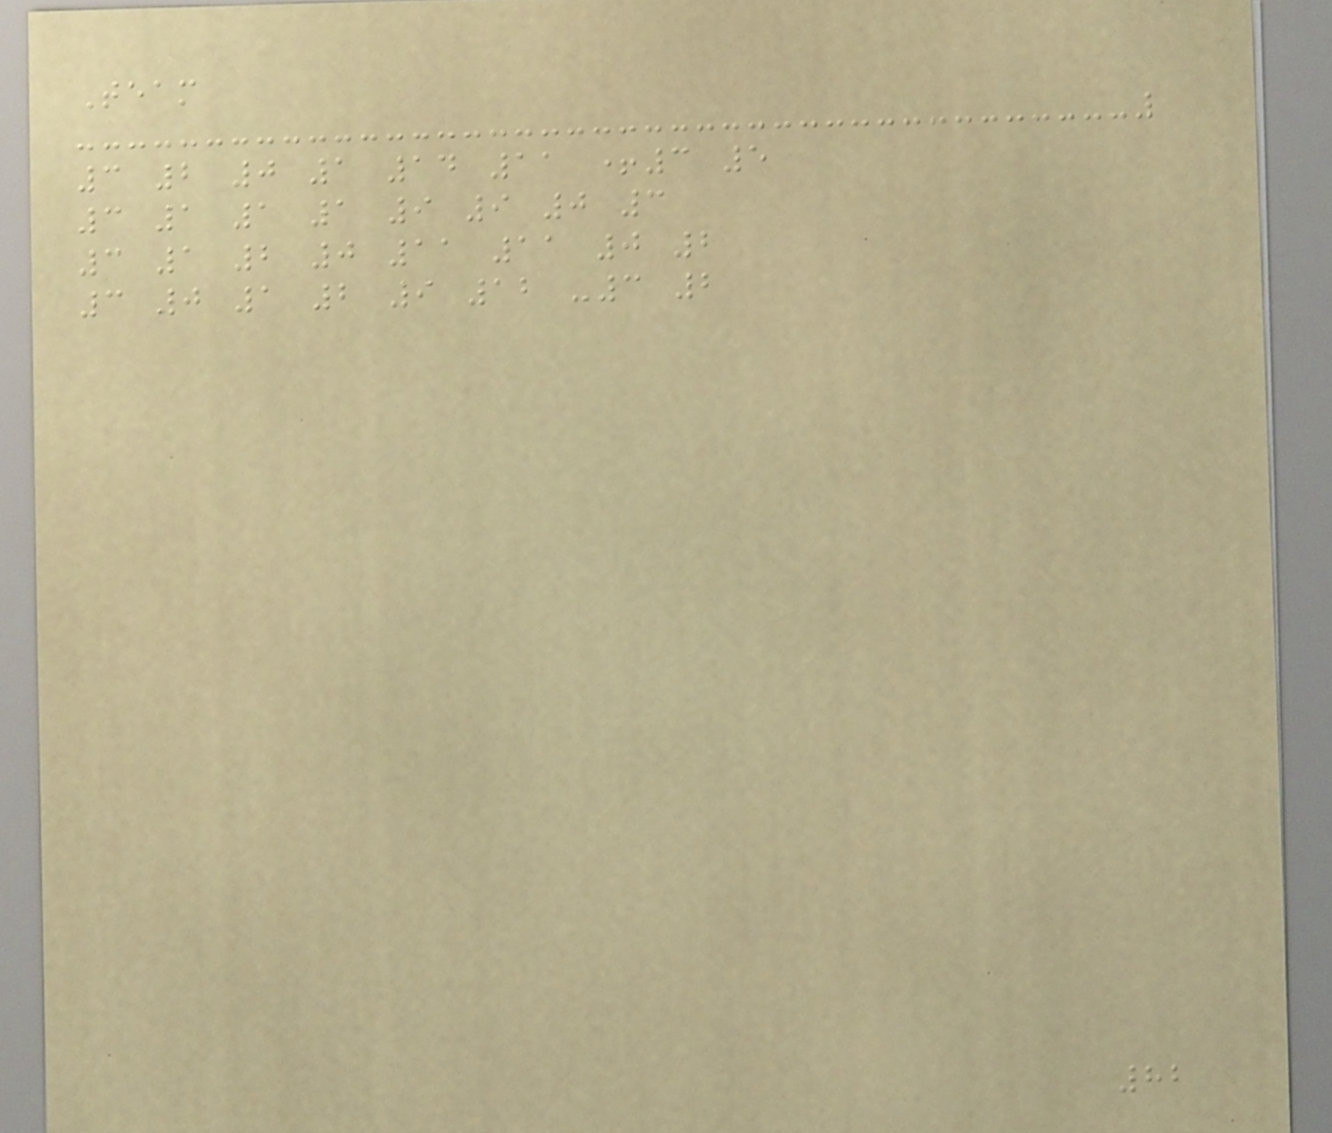Team
3 2 0 1 14 11 +3 5
3 1 1 1 9 9 0 3
3 1 2 0 11 11 0 2
3 0 1 2 9 12 -3 2
82
